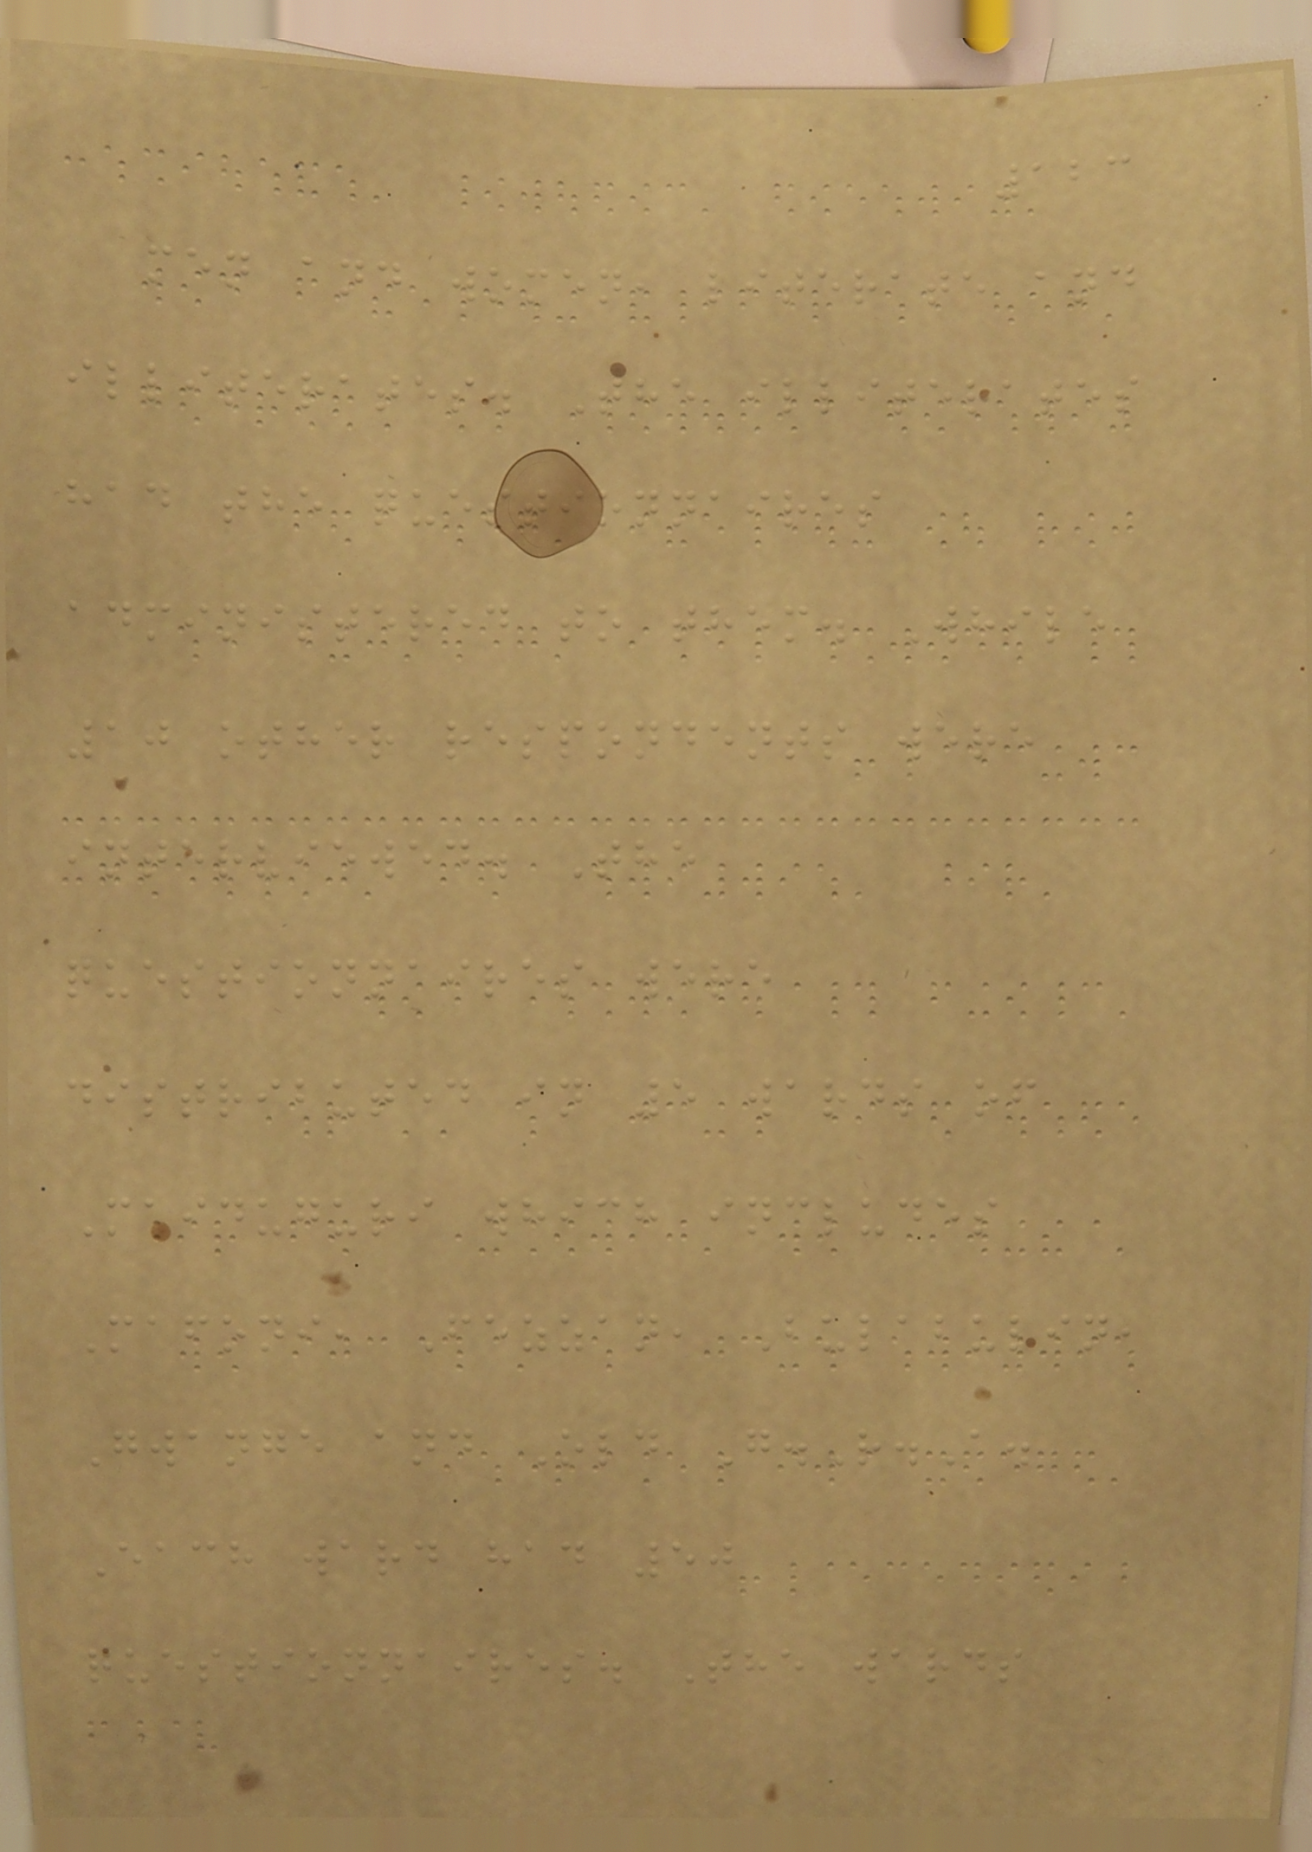123
men and women, literate and
illiterates. The illiterates
had the questionnaires
administered to them. While
10 other respondents were
interviewed. The
questionnaires were
distributed in 5 wards of
Maiduguri which includes
Mafoni, Fezzan, Bulabulin,
Gwange and Old G.R.A.
Each ward had 50
questionnaires. The wards
